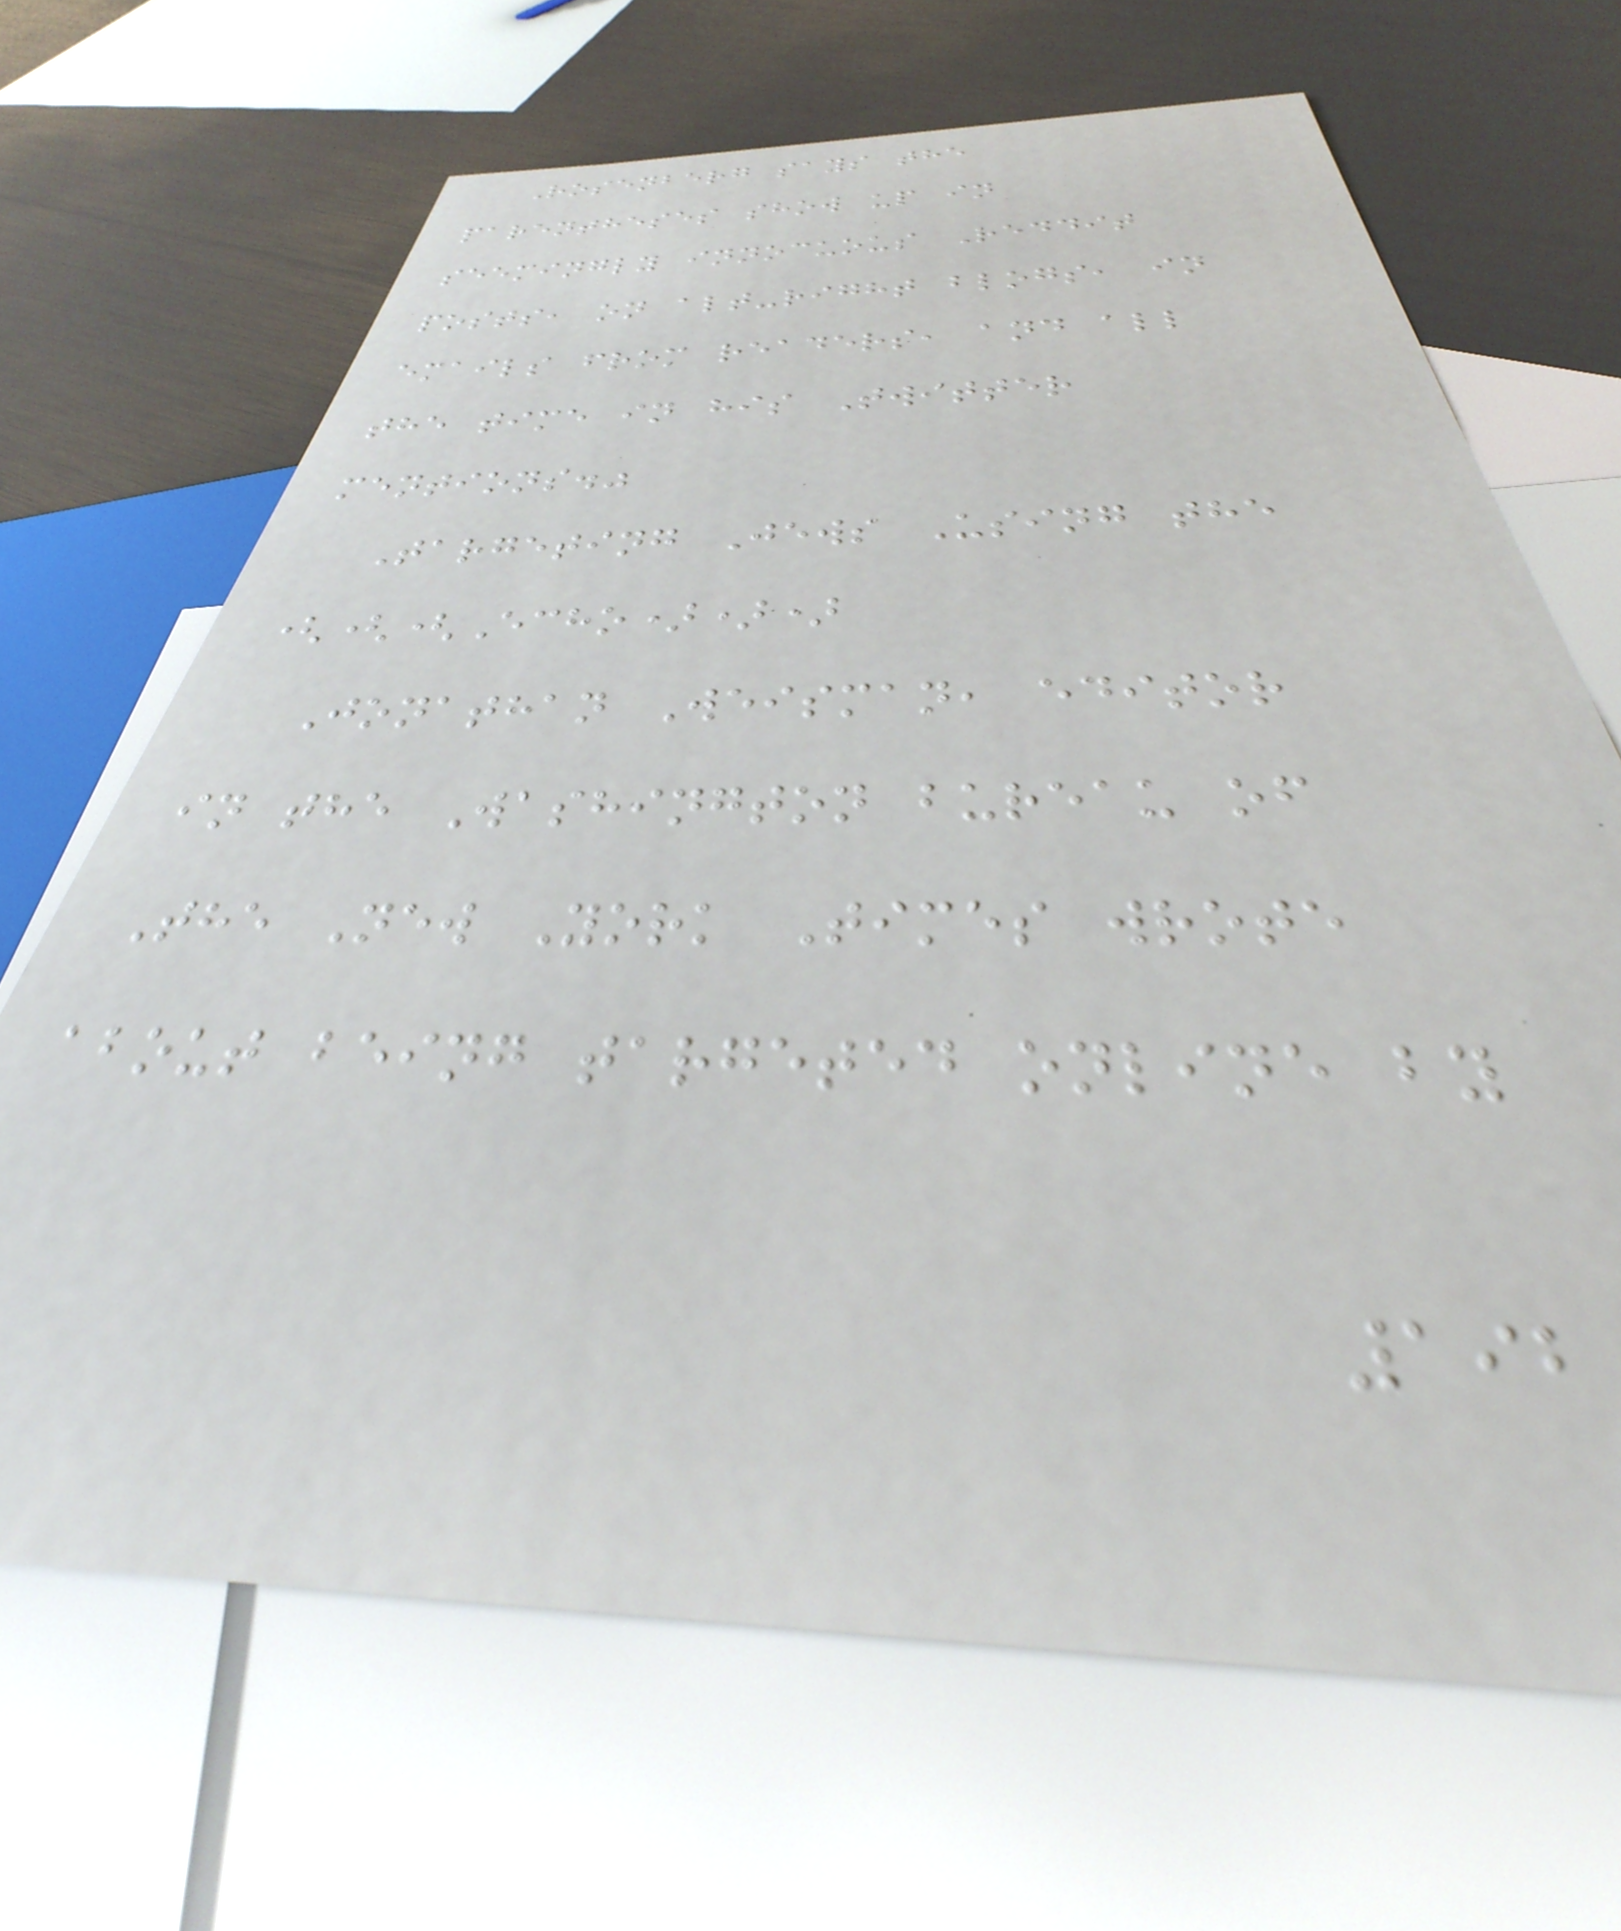Rosenberg says the
parentheses show up in
seemingly innocuous Reddit
posts, on alt-right blogs, in
emails from readers, and all
the time in his Twitter
mentions."
Targeting Jews Using the
(((Echo)))
Jonathan Weisman, editor
in the Washington bureau of
The New York Times wrote
about being targeted online by
192
